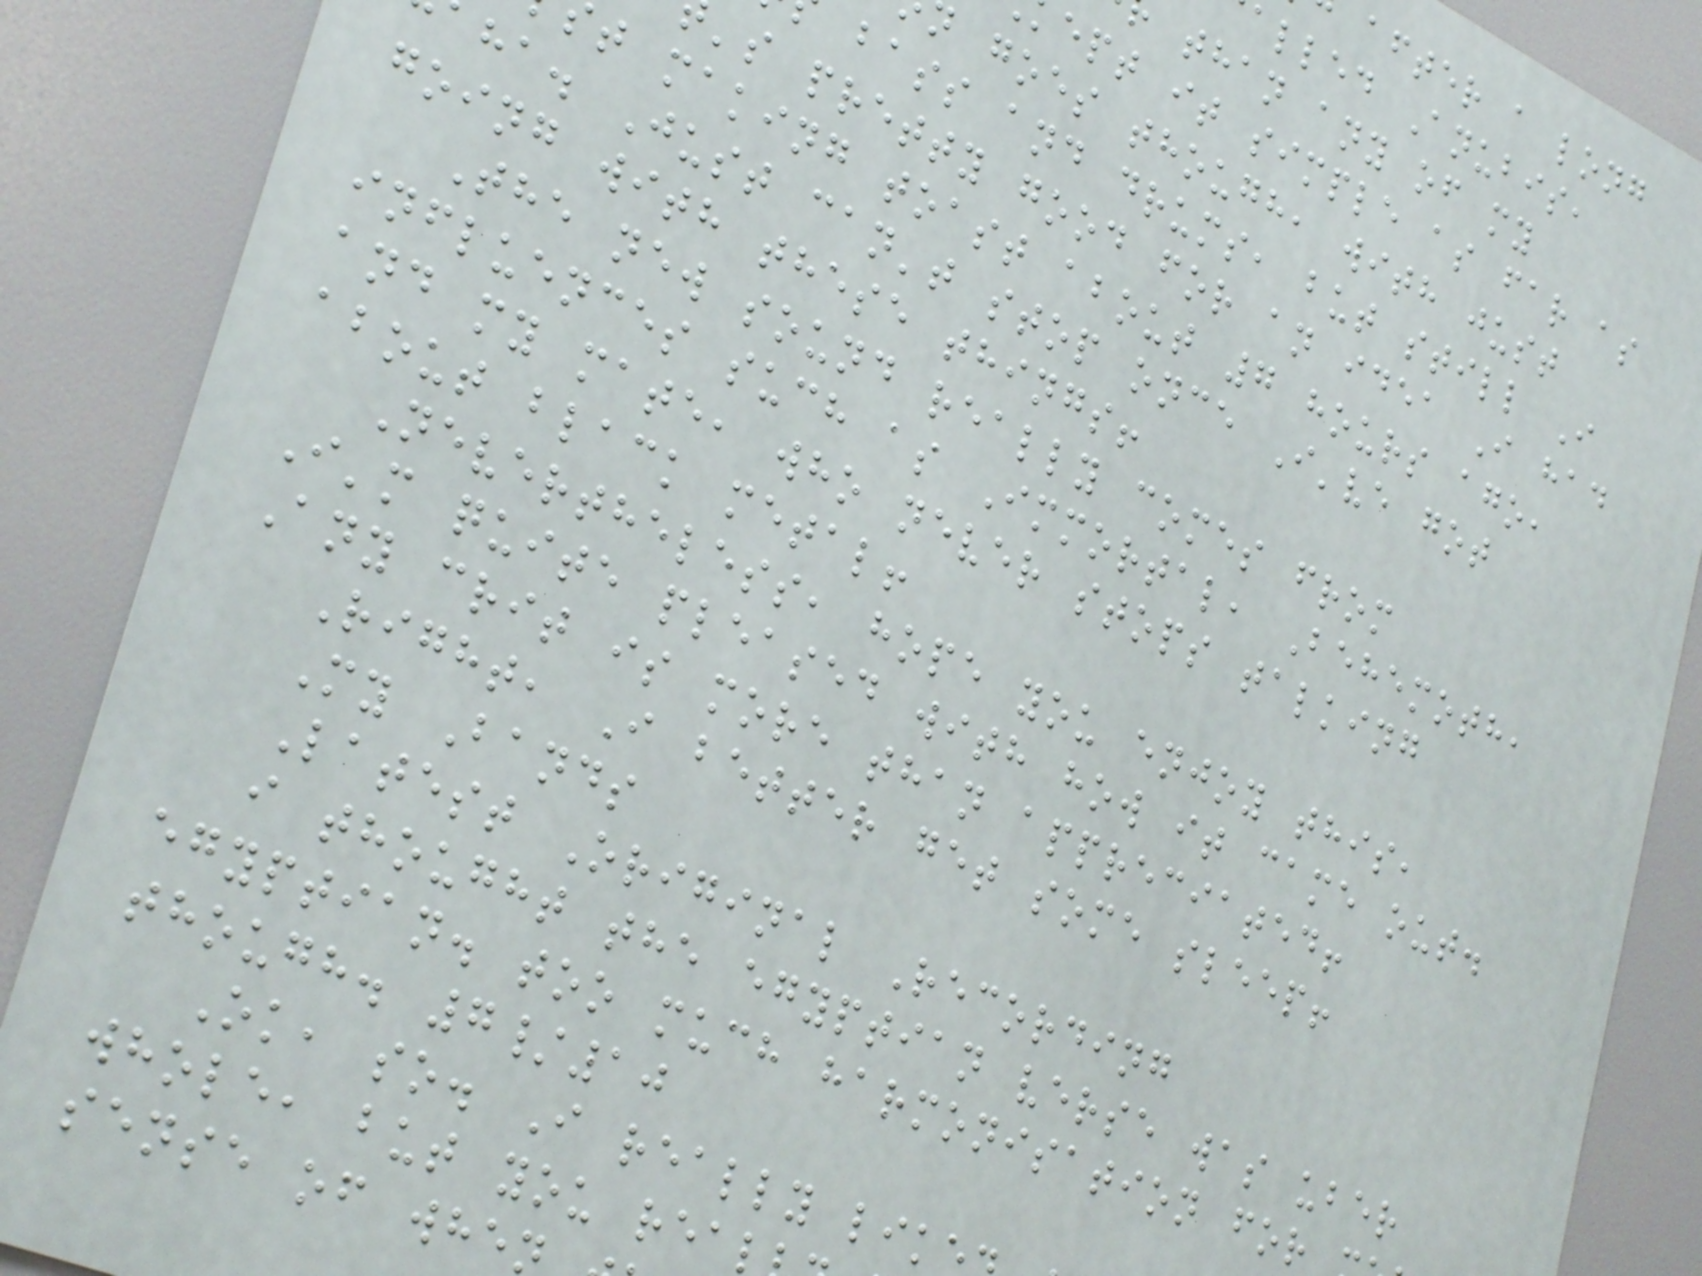after a long
alled Anubis,
than any of my
ept it simple as far as
goes though, with just
bass and drums, but still I
's pretty good for an idea I had
t making toast about 7 hours ago,
ha. Just can't stop once I've got
going with these things!
The new sound really comes from
influences such as Immortal, Behemoth,
and my mate, who never stops talking
about black metal!
Nevertheless, hope you enjoy this,
I'm quite pleased with how it came out.
Any crit is more than appreciated!
Right, I better get some sleep!
My Bands
Latest Original Recording
i thought the egyptian verse was uber
egyptian. too much harmonisation for
though. 7/10
Ok, so. I really lik
whole, but you rea
sense of whe
